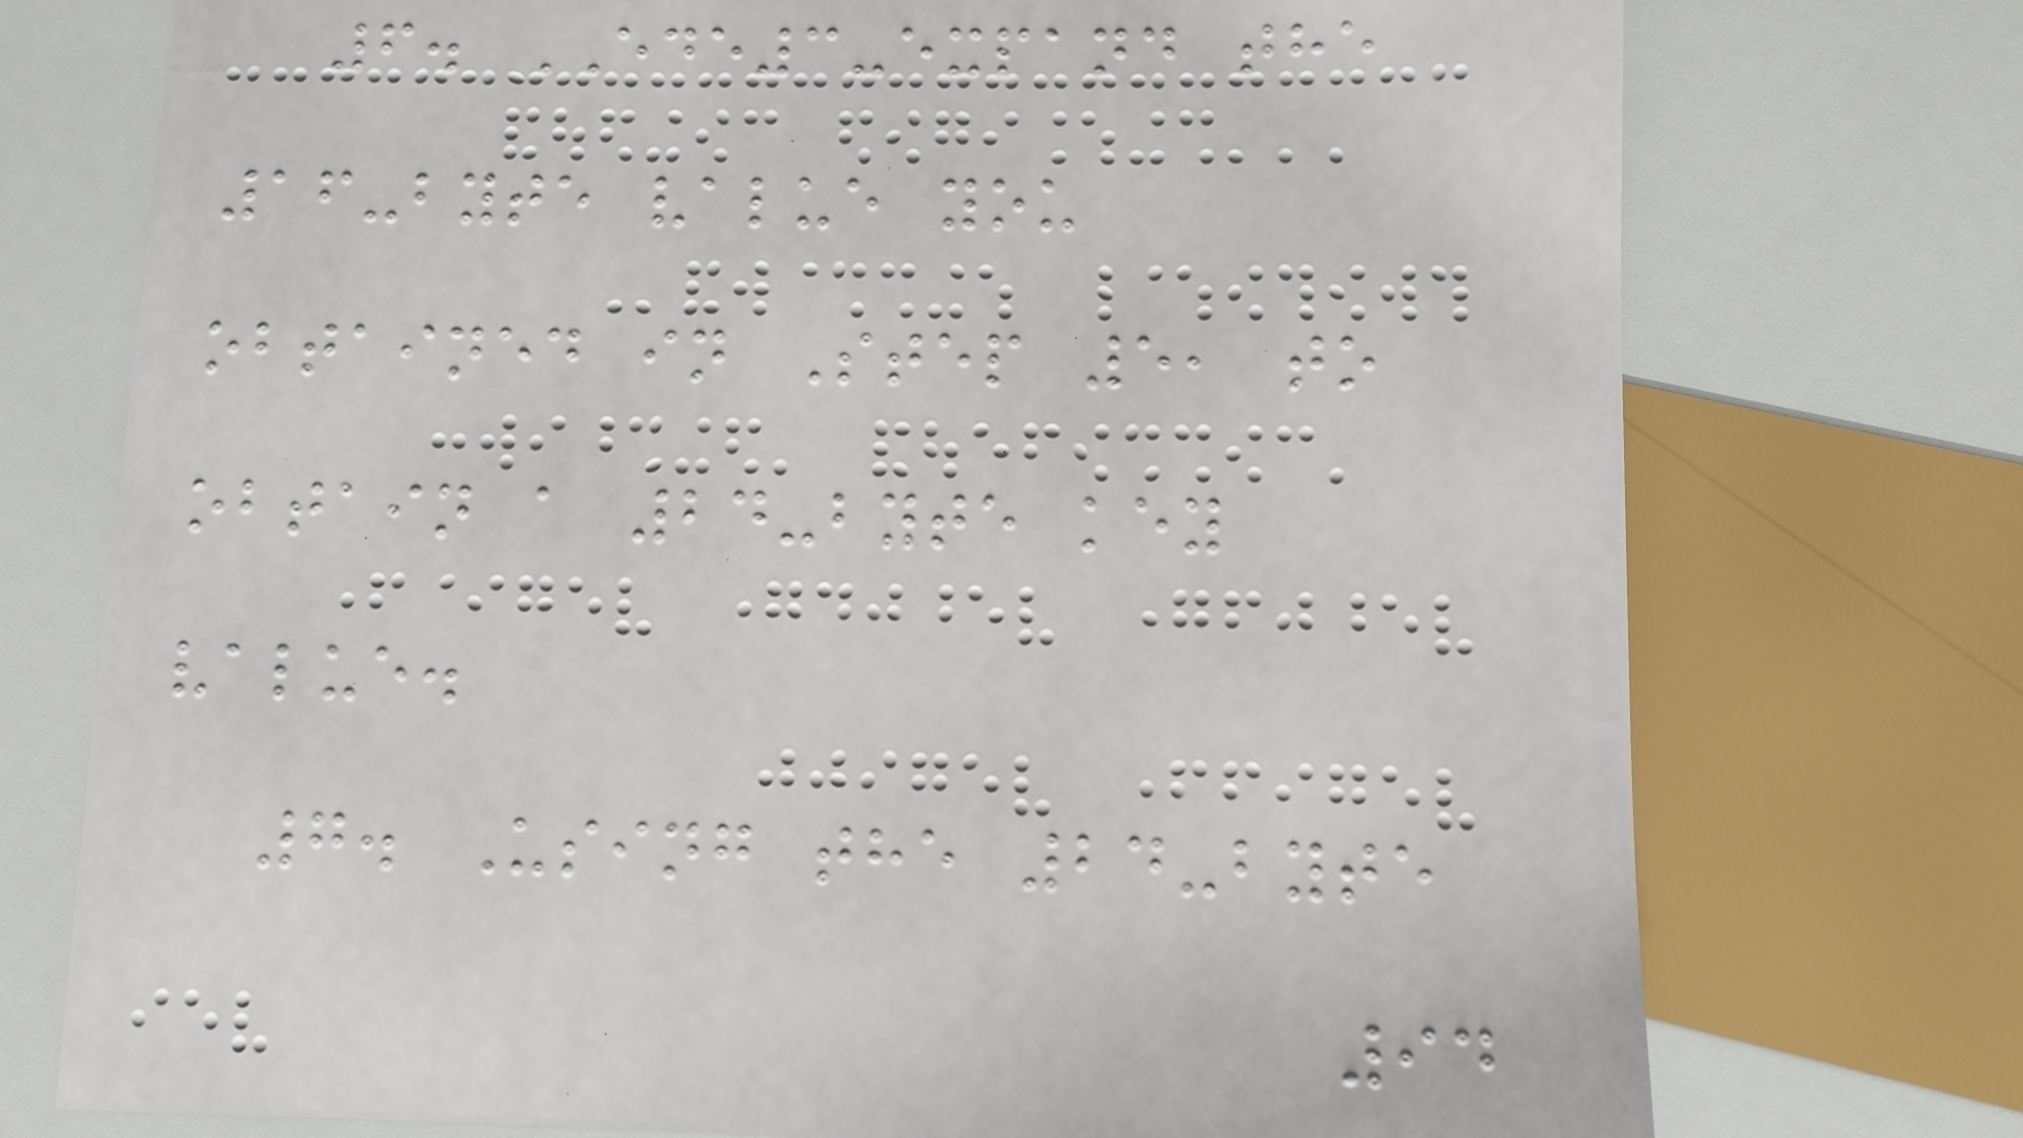6. EDE3-expand the
16-byte value you
obtained in Step 5, to
obtain a 24-byte key
value.
7. Using the 24-byte
94
